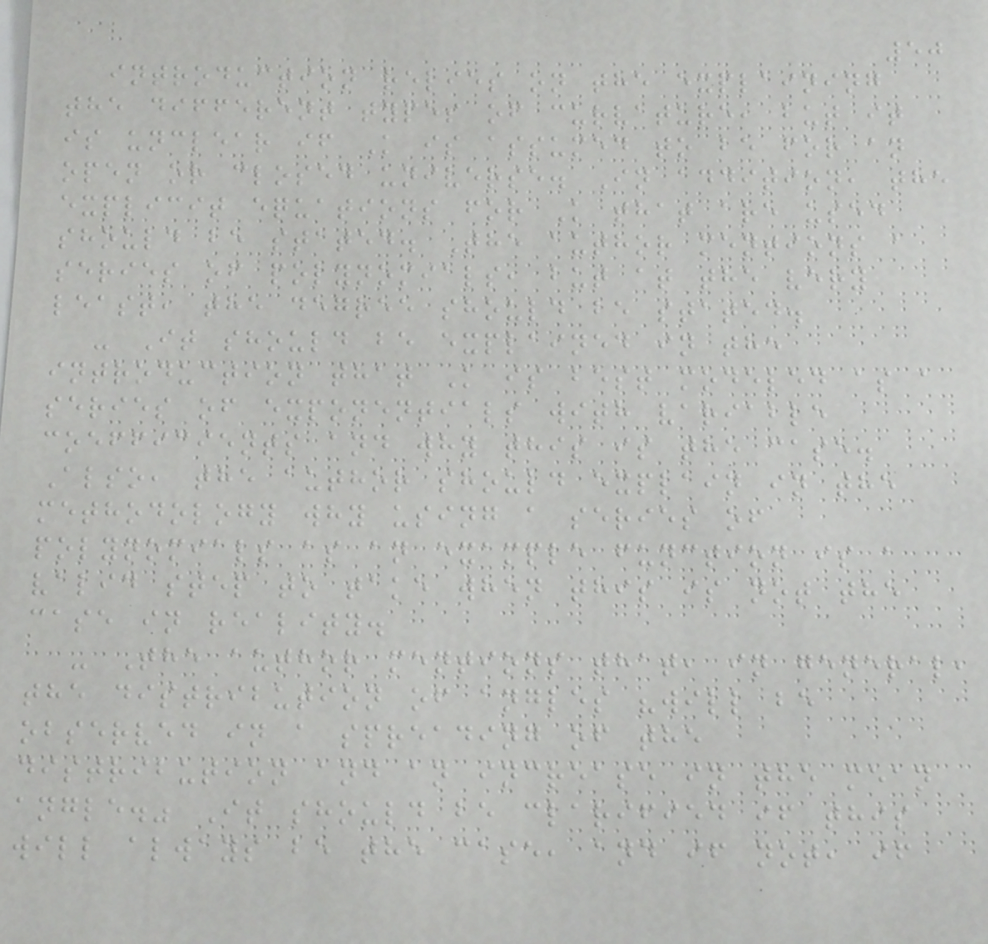50
introduction relies on the explaining
the different types of curvature, but it
is unclear if K is assumed to be for an
open or closed universe. In addition, the
explicit equations for K that are used
should be stated. The author mentions a
series of polynomials, but at the very
least, the degree should be stated.
- It should be explained in the
introduction that K is best modeled as a
series of exponentials with variable
coefficients and why this is the case.
Also, the author should explain in the
methodology why using a series of
polynomials as an example function is a
valid step to take when this is not the
case in reality.
- The author mentions that, in general,
the distribution of angles "will be
observed in a spreading of the
distribution and an increase in the mean
angle." It should be clarified if this
will always be the case, and if not, if
